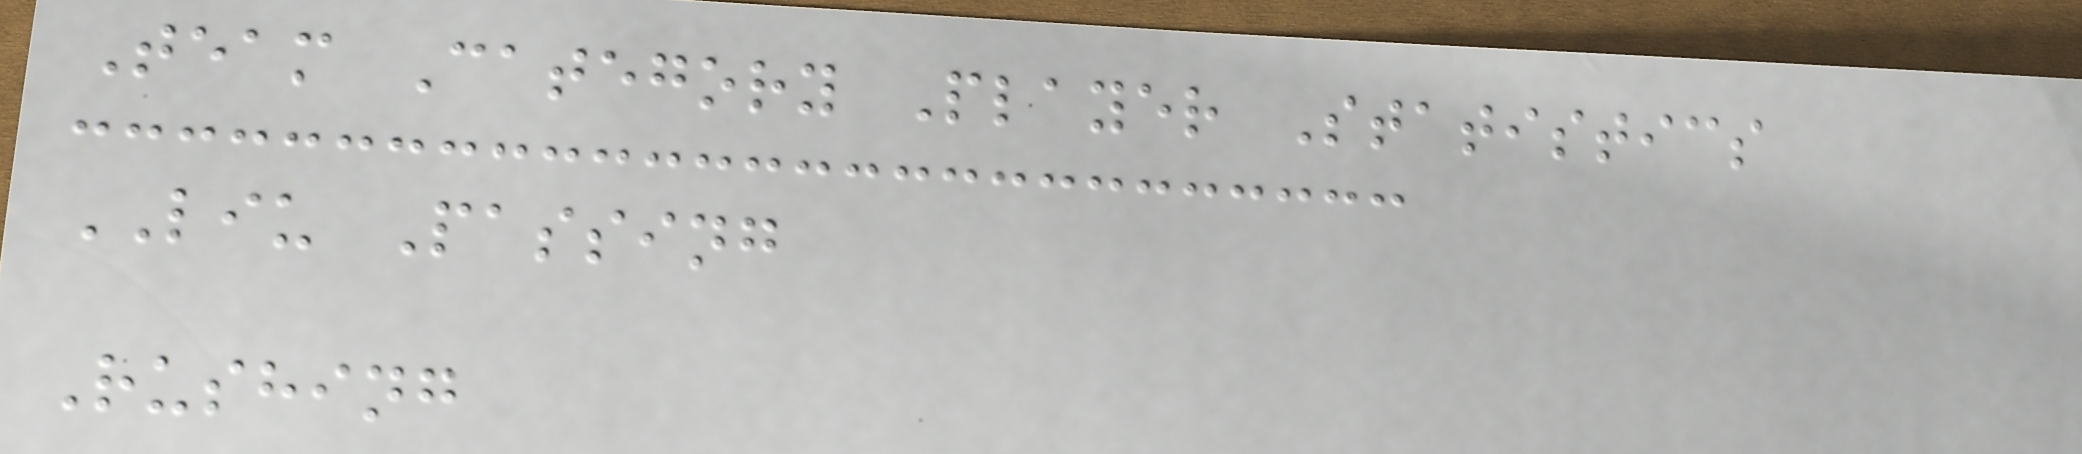Team Category Player Statistics
LIU Passing
Rushing
